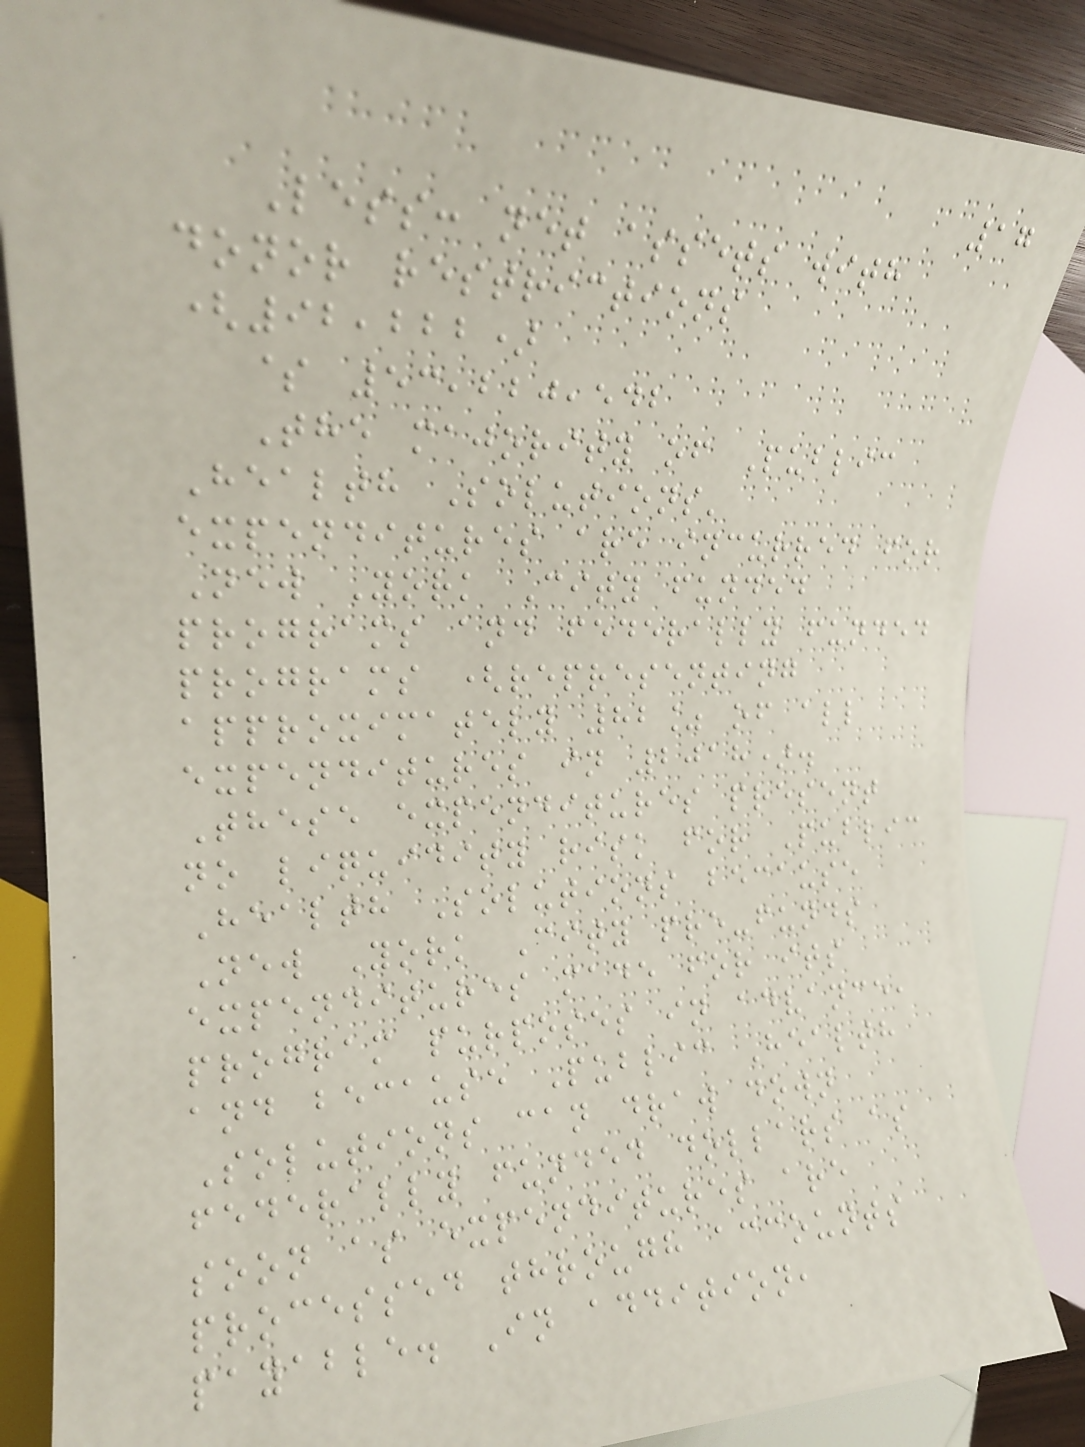17
Less: net assets with
donor restrictions
(92,222)
$ 53,220,542
The majority of Public
Health Solutions'
expenditures are incurred for
New York City funded
programs and federally funded
programs (representing
approximately 82% of all
expenditures in 2018).
These expenditures present
no liquidity risk for Public
Health Solutions because
New York City pre-funds
expenditures made for its
program purposes in advance,
and because Public Health
Solutions can draw down
federally funded dollars as
soon as expenditures are
processed through accounts
payable. In addition,
